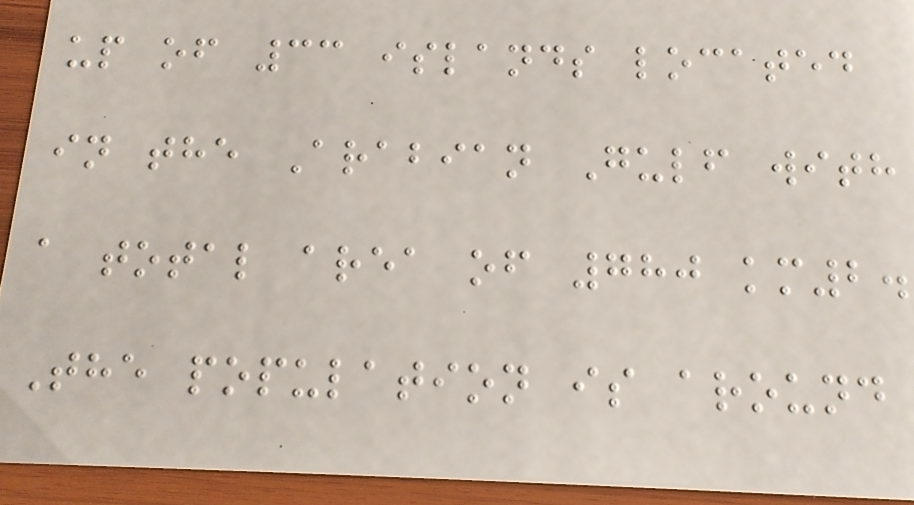up of 33 islands located
in the Arabian Gulf with
a total area of 780 km2.
The population is around
